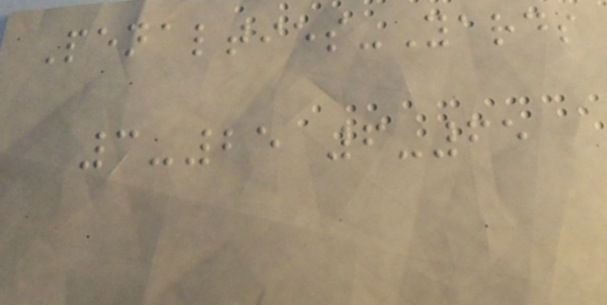Penalties-Yards
3-25 6-65
